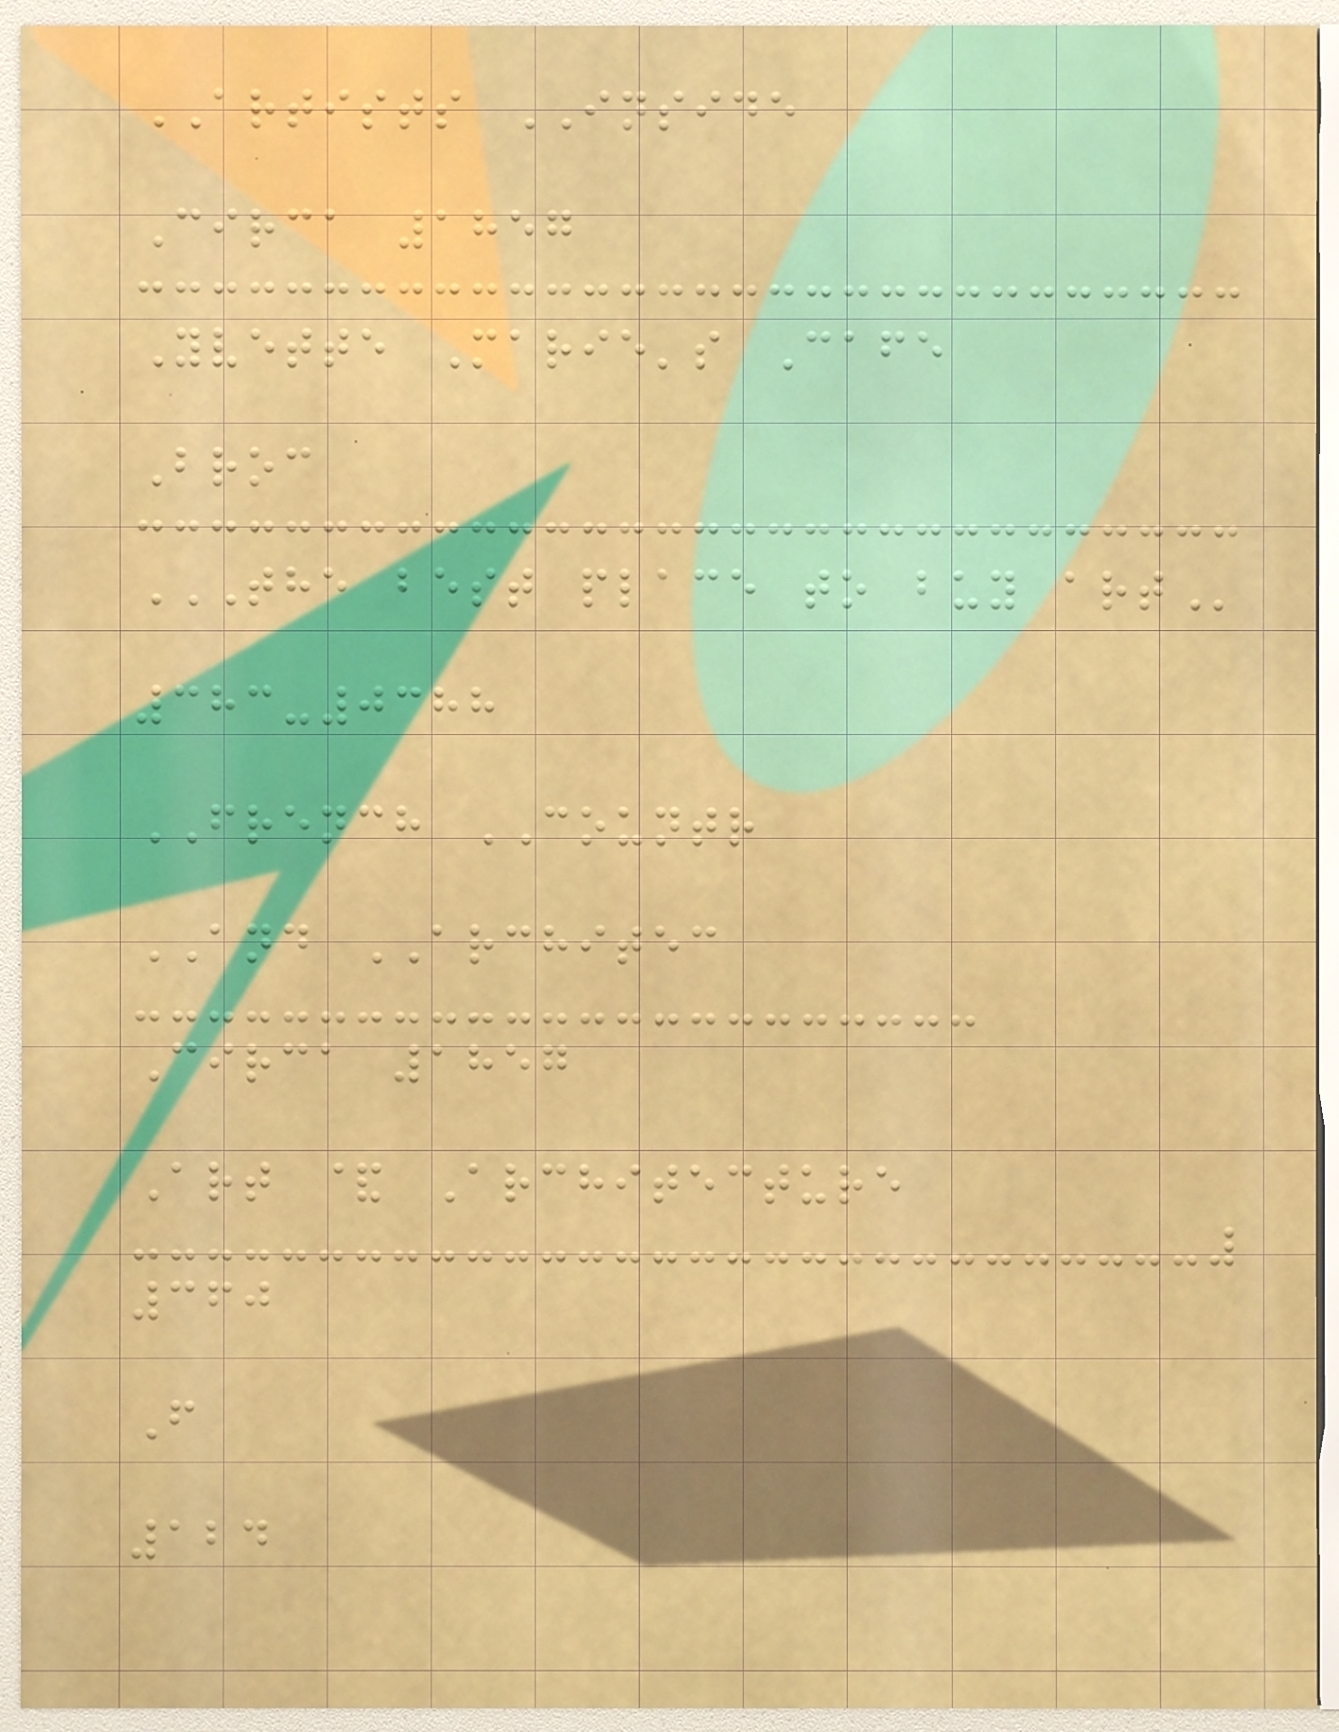ARTISTS INSIDE
Circa 1857
Yvette Marie's Cafe
Broc
THE BEST PLACE TO BUY ART
383-0388
FRENCH COUNTR
AND ARCHITEC
Circa 1857
Art & Architecture
360
F
124
